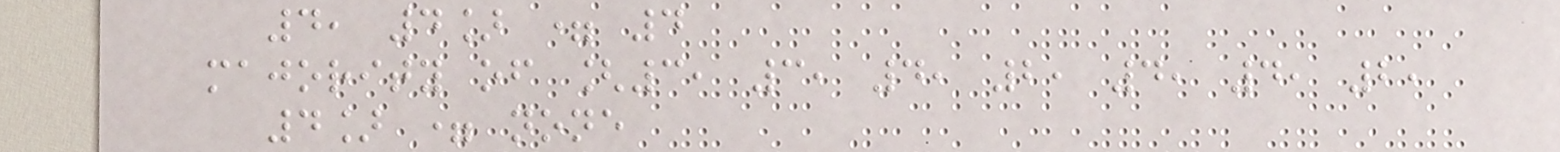4, 4] = 4
majority of [3, 3, 4, 2, 4, 4, 2,
4] = none
